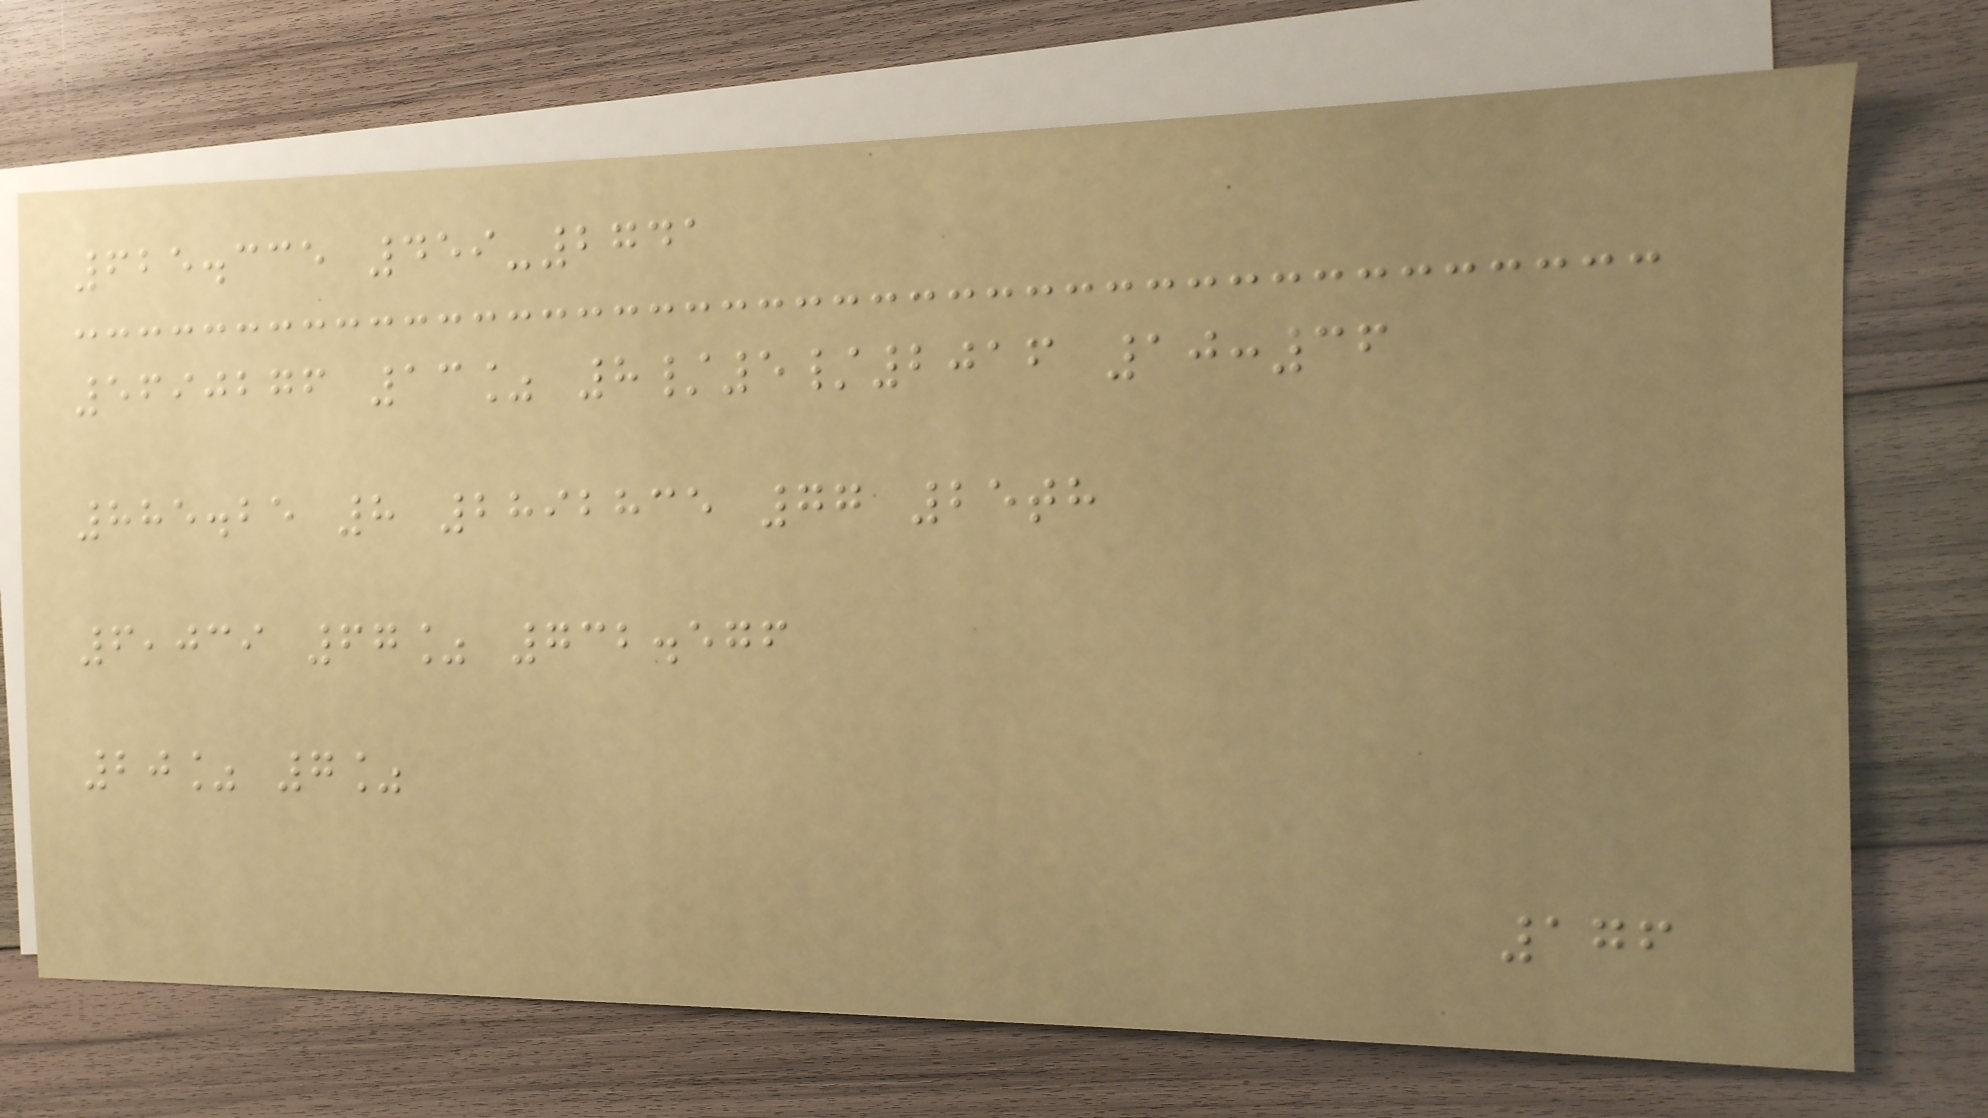625.335 459-2741
5690276 13% 8/5/2016 10:36
885.25 8 2892835 77 25th
6,039 67% 732.576
20% 7%
176
